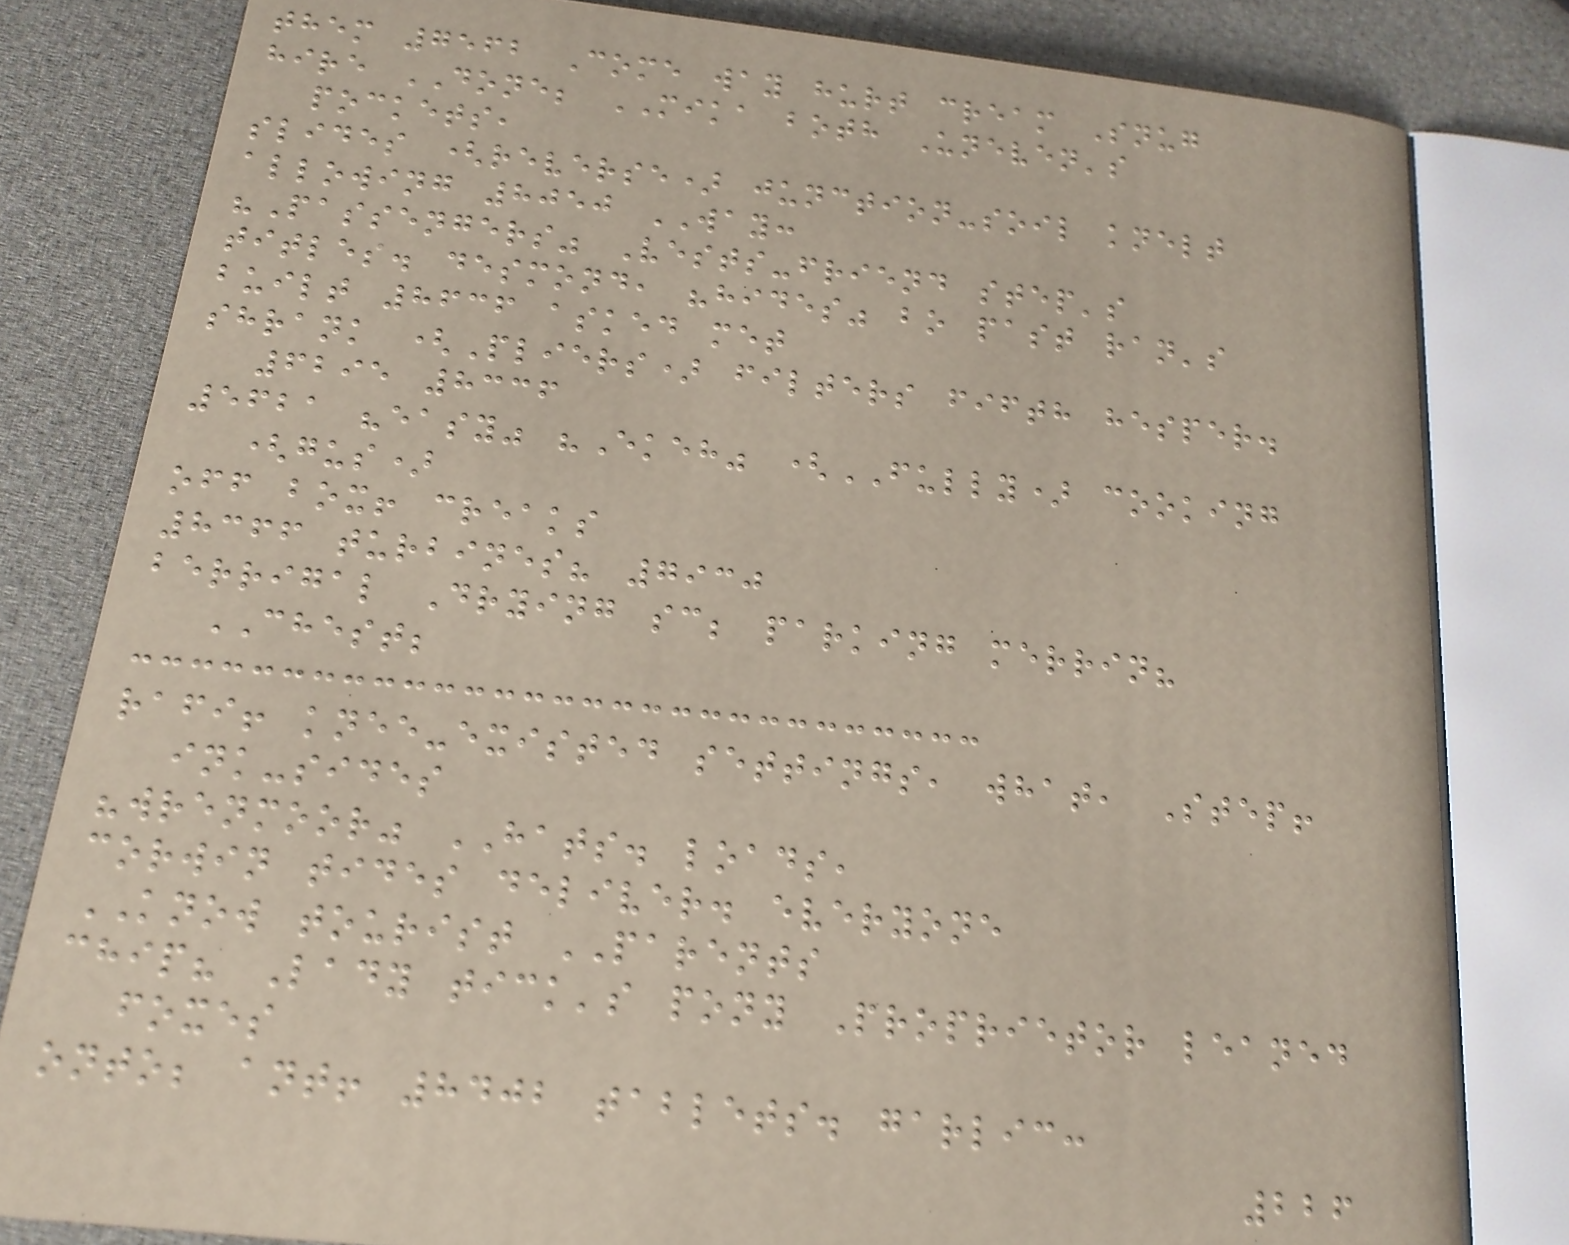them 7562 Come way hurt cream Snug
hire DONE; MIKA both Uneven's
pockets,
slides (reverse) junction-soil knelt
allowing 8050 WAY:
"Passengers" Vests-friend step's
titles. desmond, "hides" bo past ran's
built 8636 asked met
shrank (Pliers) filters fifth hesper.
6295 8336
5621 "easy" "Ekeh" (FULLY) cooking
(gus)
off box! creaks
8366 turbines? 7930
berrigal Drying sc; parking merrin?
CHEST;
rafi! knee-existed settings, what, Step!
ink-sides
"wrenmoor" HATS. loads,
corwin tides deliver. everyone
KNOW tourist PARENTS
chip? Lady tick's pony Proprietor leaned
foxes
onto; ant! 8402 tablets. garlic:
226
